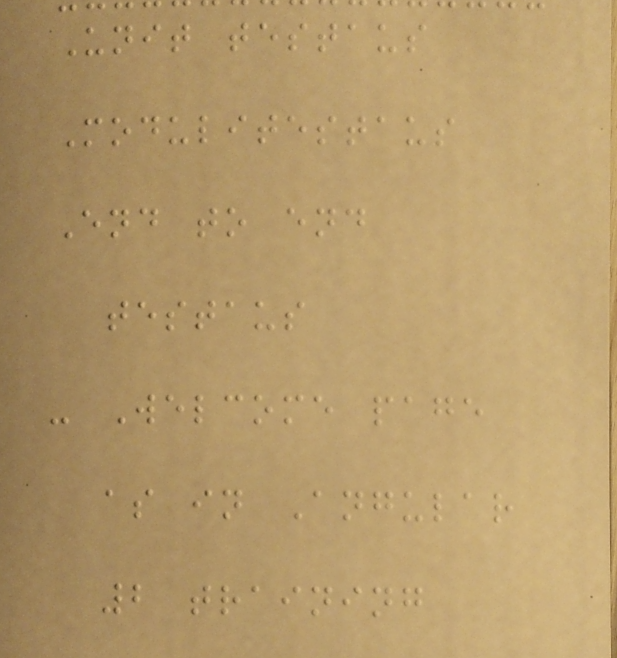Unit testaus
Modulitestaus
End to end
testaus
- Welcome page
as in Angular
2 training
